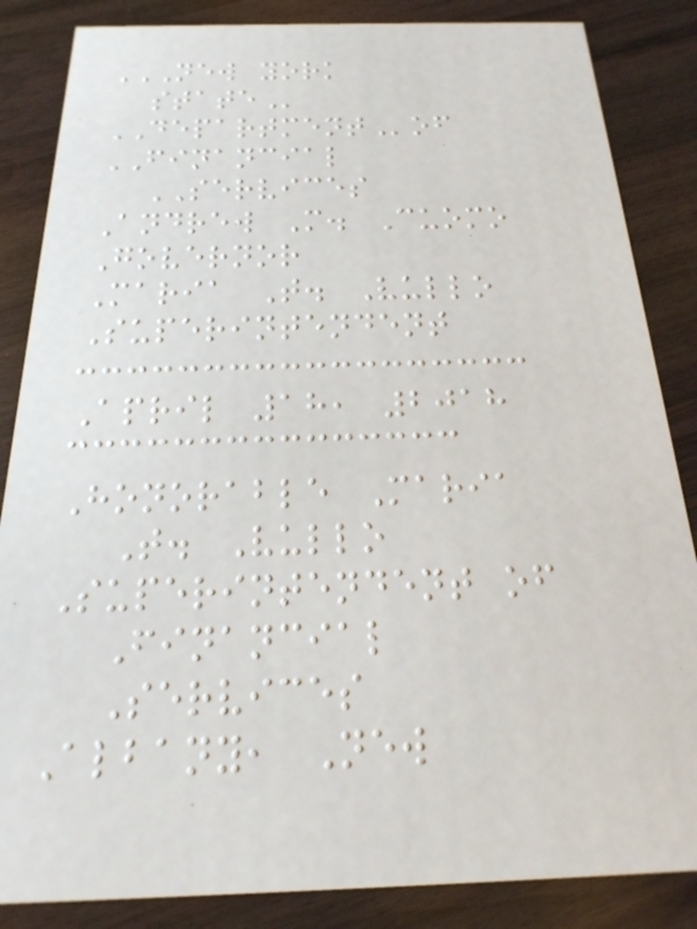NEW YORK
STATE
DEPARTMENTof
FINANCIAL
SERVICES
Andrew M. Cuomo
Governor
Maria T. Vullo
Superintendent
April 18, 2018
Honorable Maria
T. Vullo
Superintendent of
Financial
Services
Albany, New
